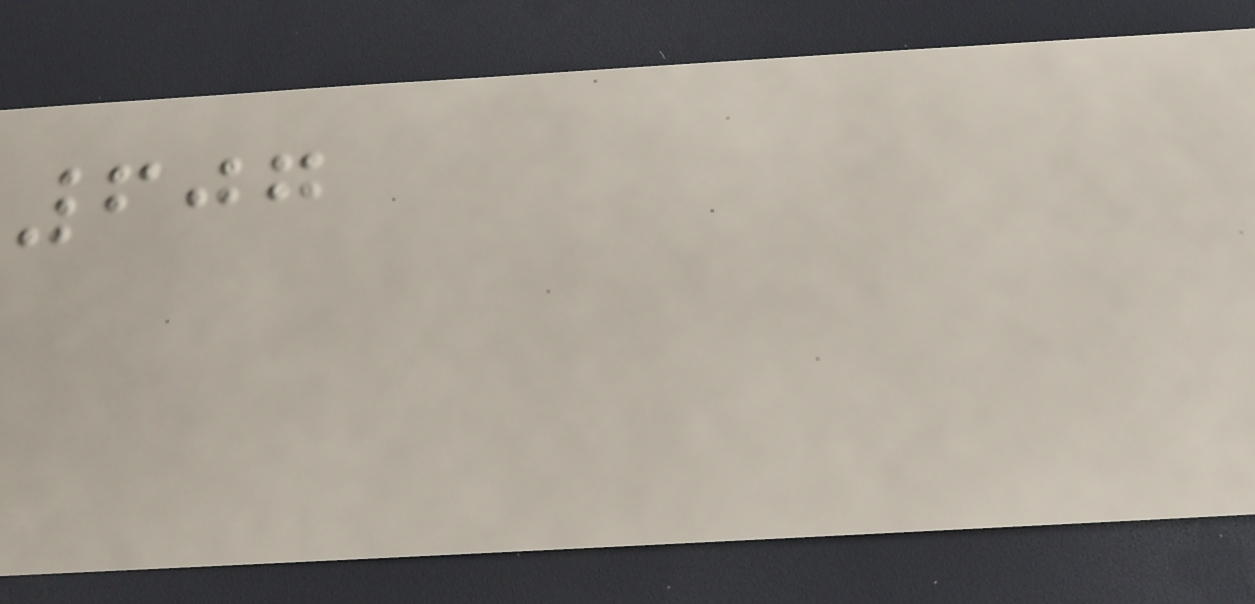607
